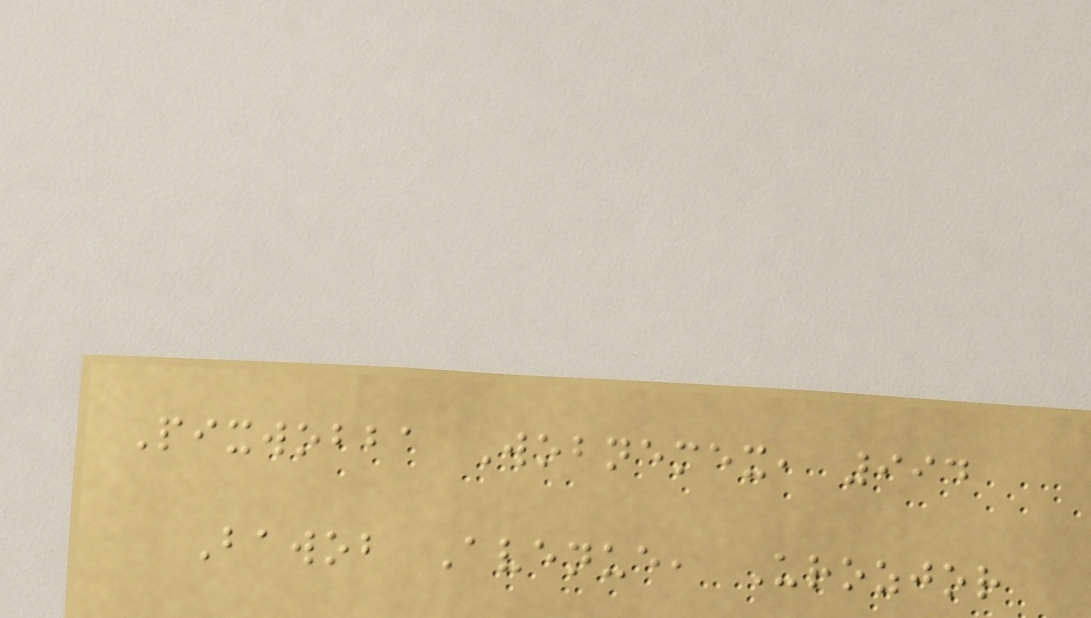Pixwobba Wobnemex, 994
Bawob Avenue, Urozjor
